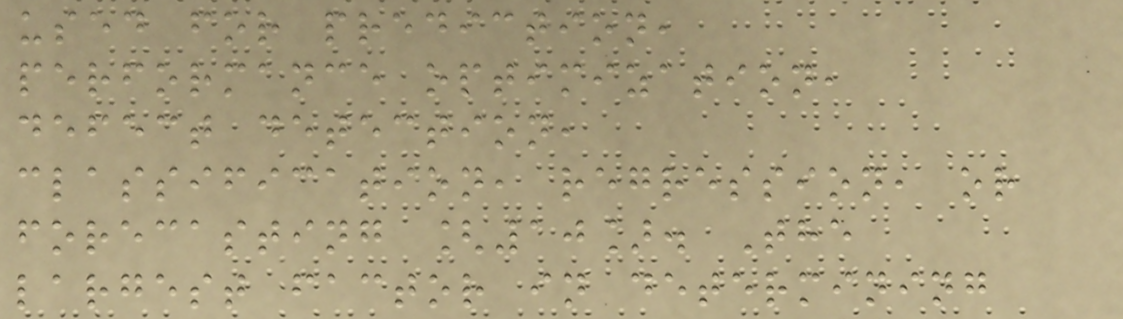used for prediction,
performance optimization,
defect detection,
classification, regression, or
forecasting [10]. The
largest factor in determining
